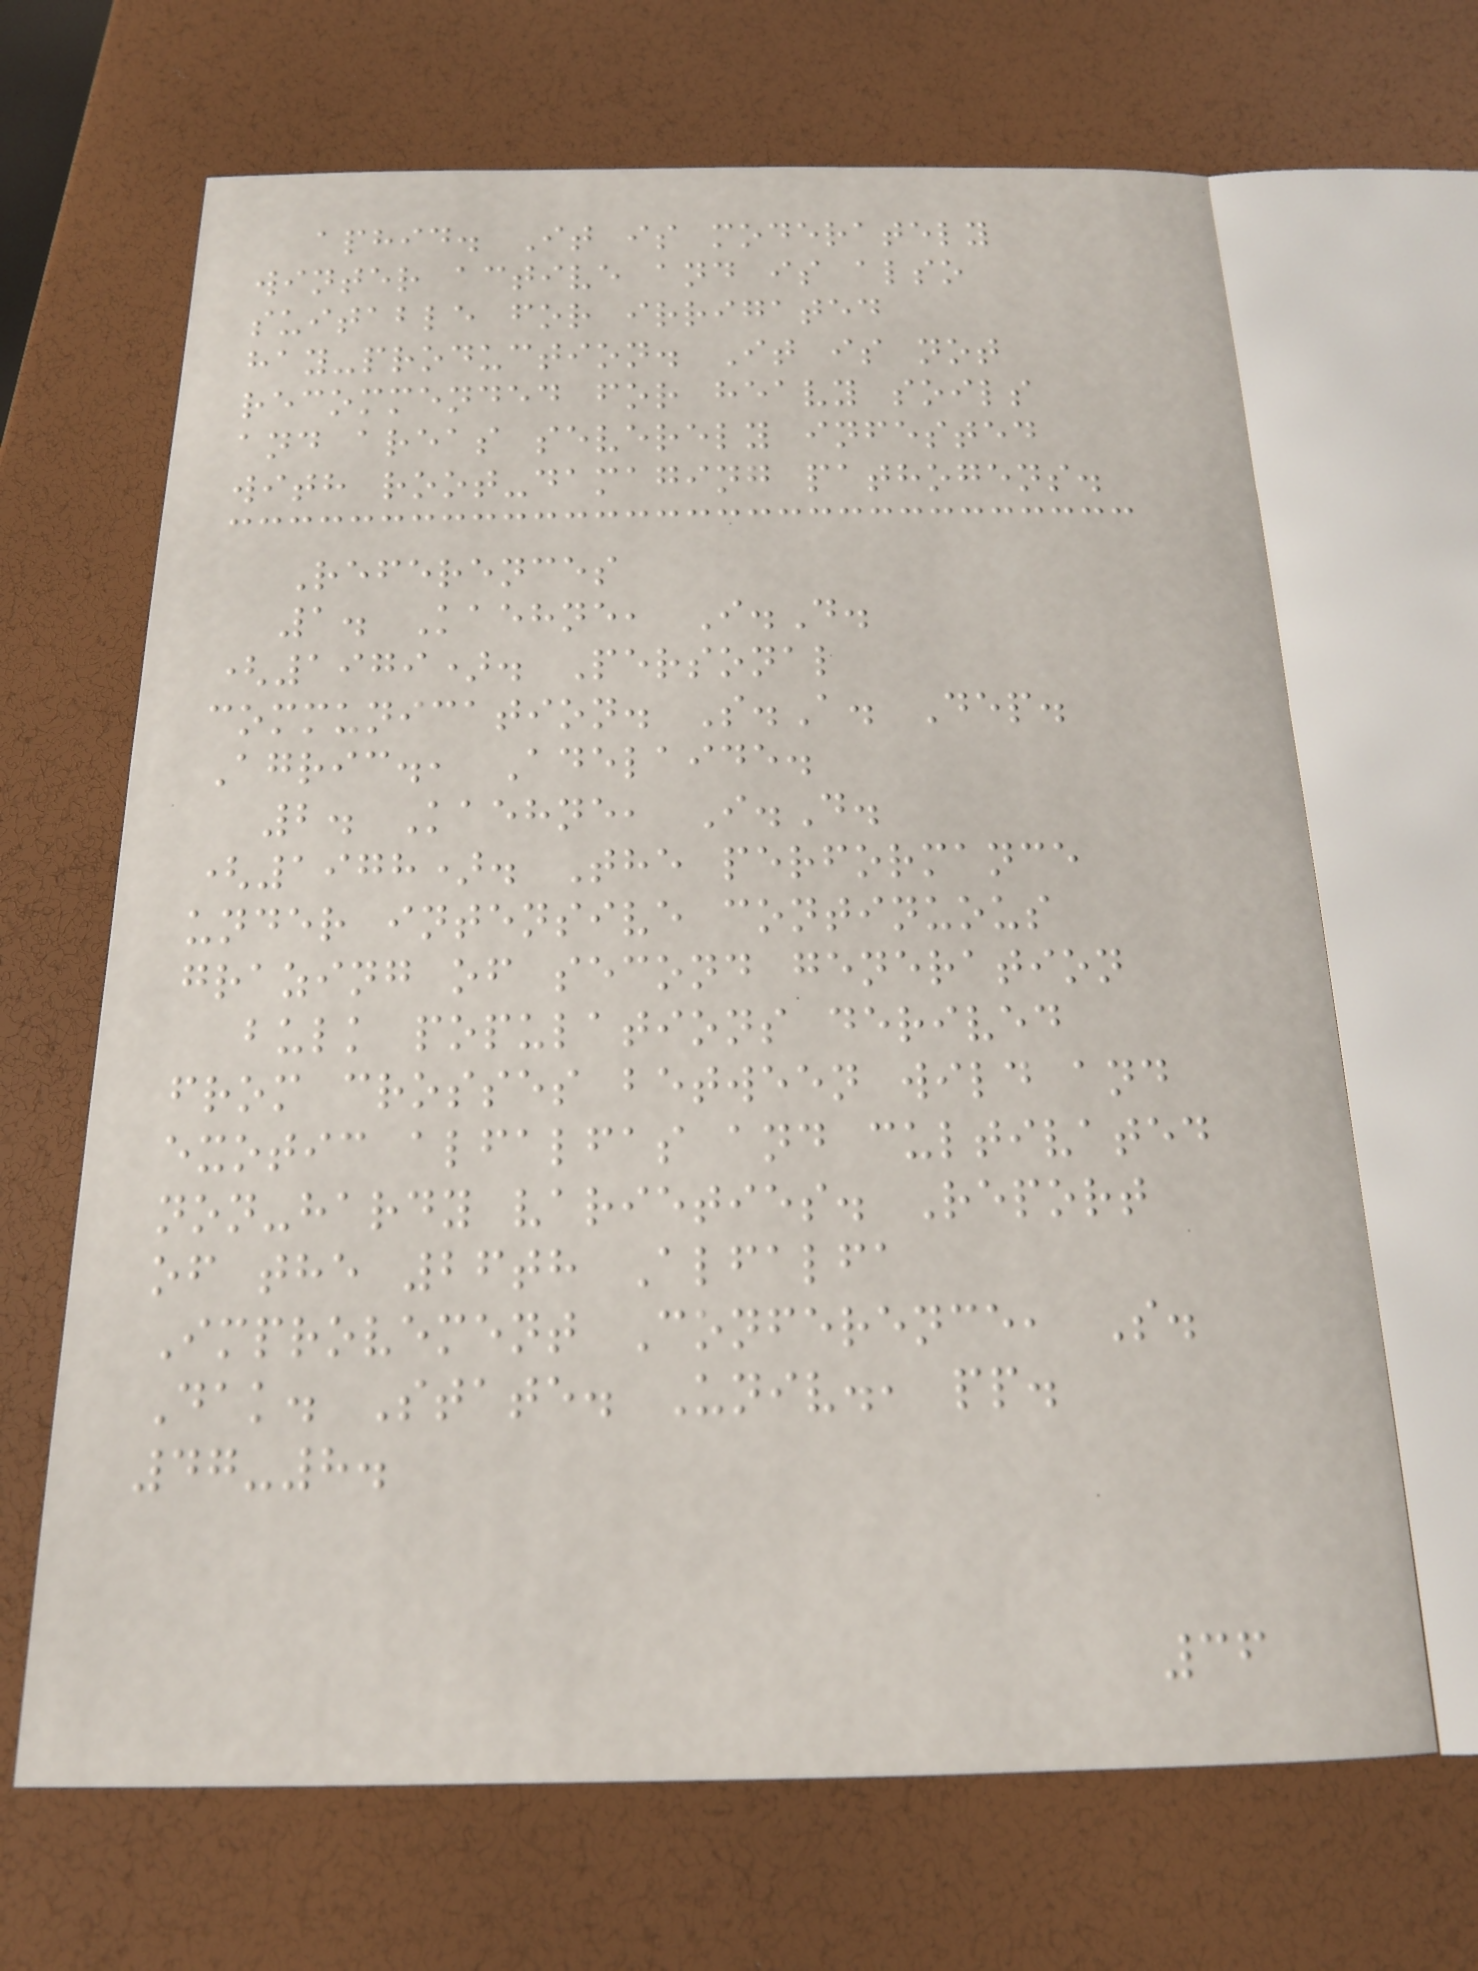aphid. It is moderately
winter active and is also
suitable for irrigated
hay-production. It is not
recommended for heavy soils
and areas severely infested
with root-damaging pathogens.
References
1. Kaehne, I.D.
(1979). Personal
communication. S.A. Dep.
Agric., Adelaide.
2. Kaehne, I.D.
(1978). The performance
under intensive continuous
grazing of second generation
bulk populations derived
from crosses between wild and
exotic alfalfas and cultivated
non-hardy varieties. Report
of the 26th Alfalfa
Improvement Conference, S.
Dak. State. Univ., pp.
47-8.
36
